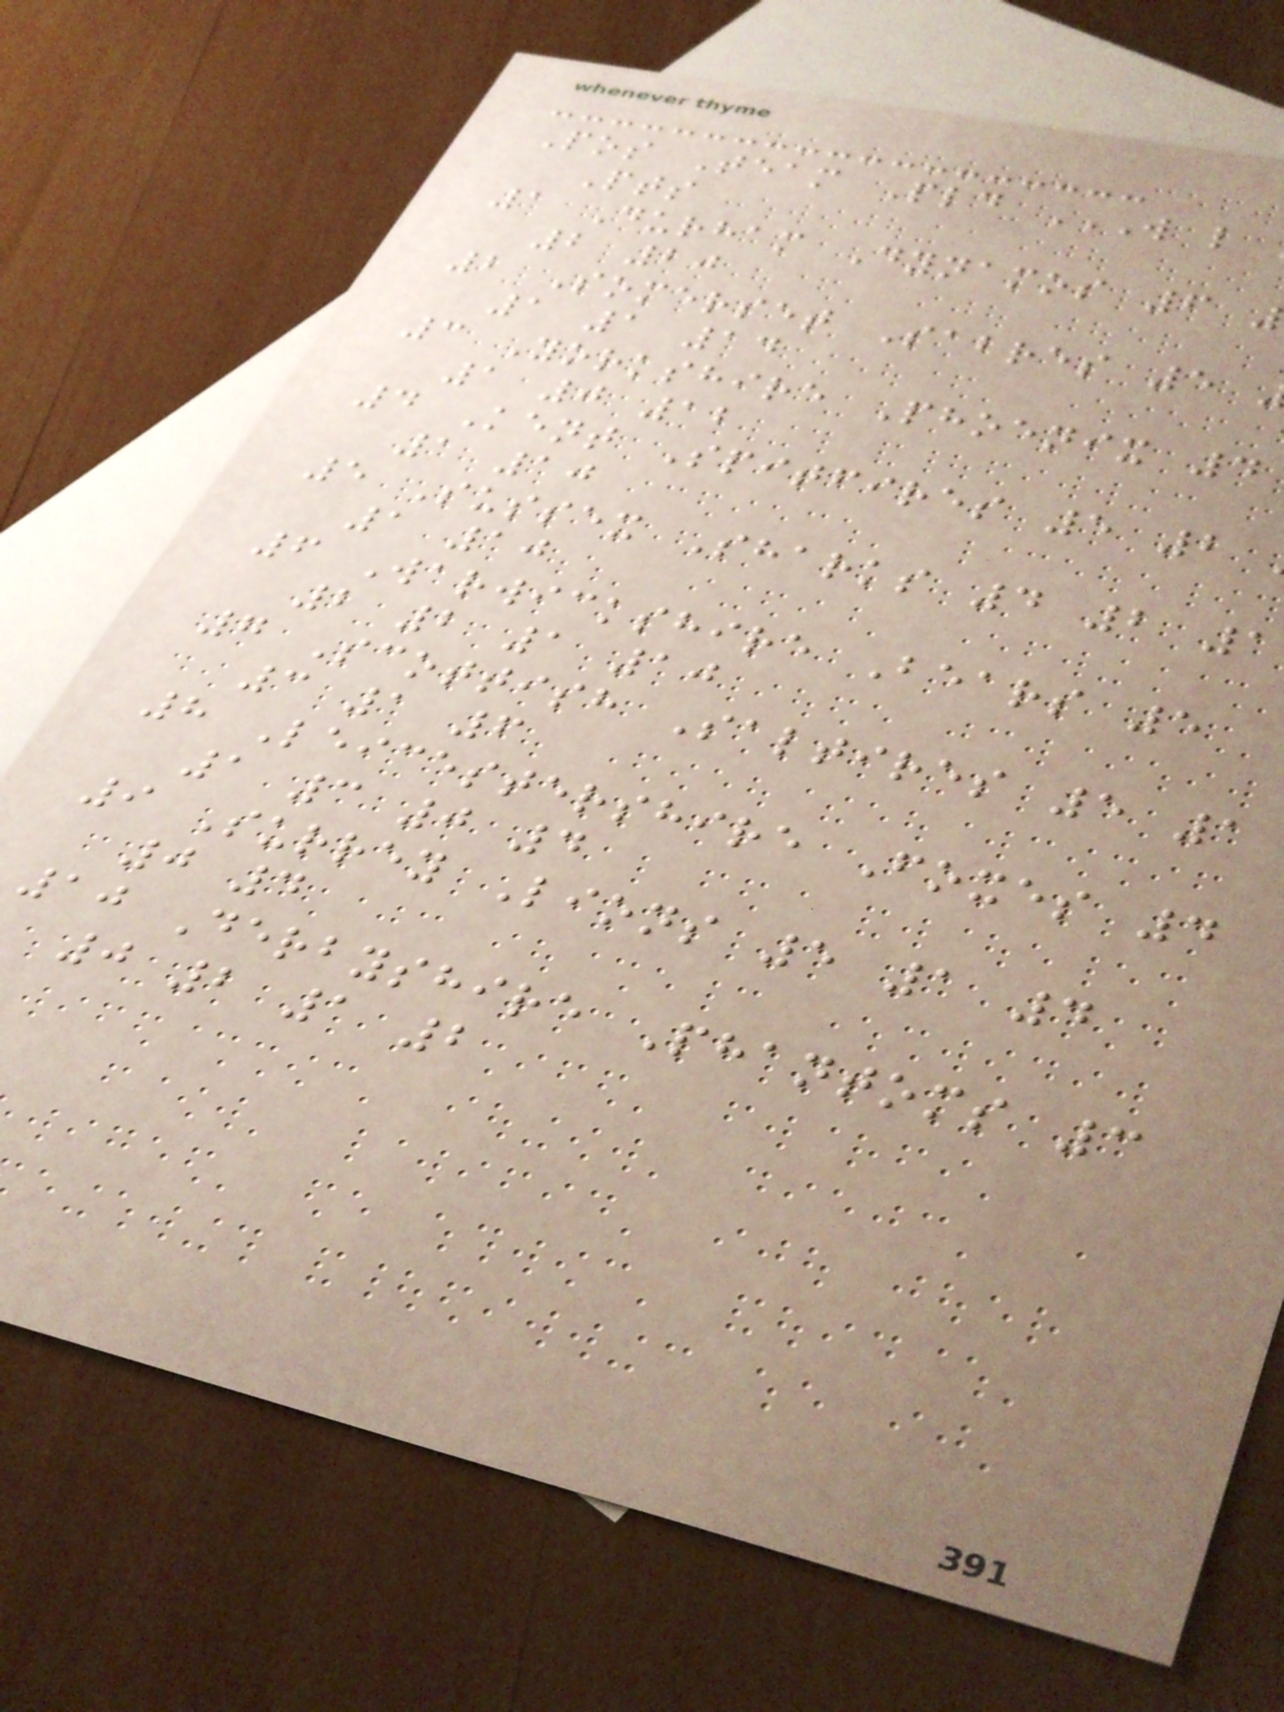Pts
1 Durham Dynamos 6
2 20
2 Somerset Sabres 5
1 1 14
3 Yorkshire Phoenix 4
1 0 12
4 Kent Spitfires 5 2
1 10
5 Sussex Sharks 4 2 1
1 10
6 Warwickshire Bears 5
2 2 1 10
7 Scottish Saltires 5 1
3 1 6
8 Leicestershire Foxes 4
1 3 0 4
9 Surrey Lions 5 1 4
0 4
10 Derbyshire Phantoms 3
0 2 1 2
